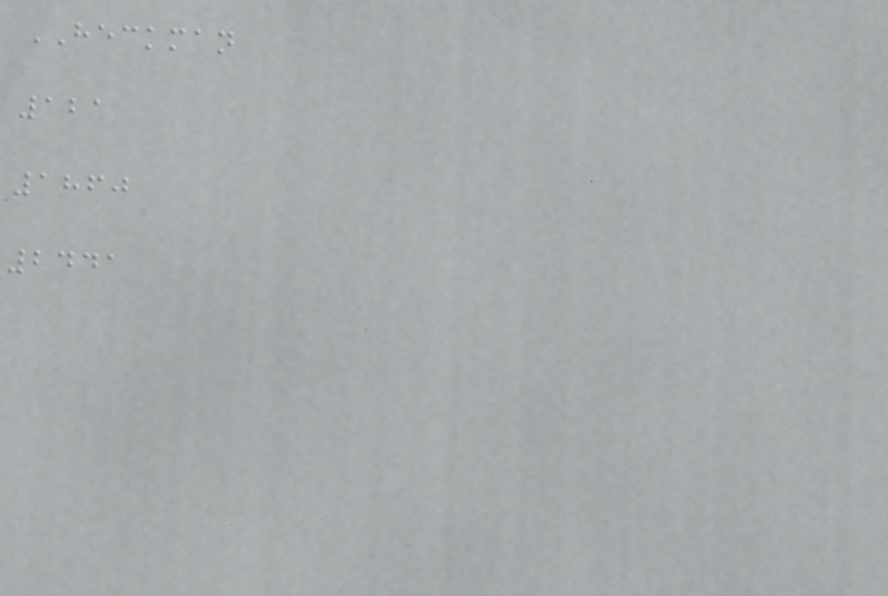HECKMAN
121
1860
2441
